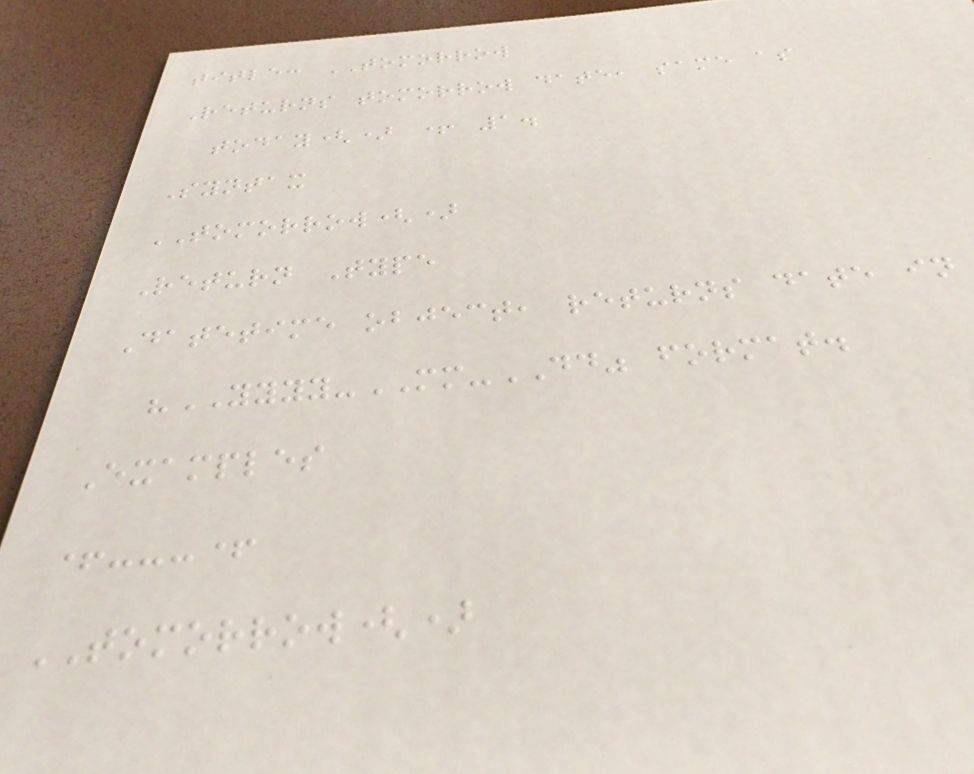title: TOMORROW
Returns tomorrow date, same as
today() + 1.
Syntax
TOMORROW()
Return Type
Datetime object, returns date in
"YYYY-MM-DD" format.
Examples
+---+
TOMORROW()
